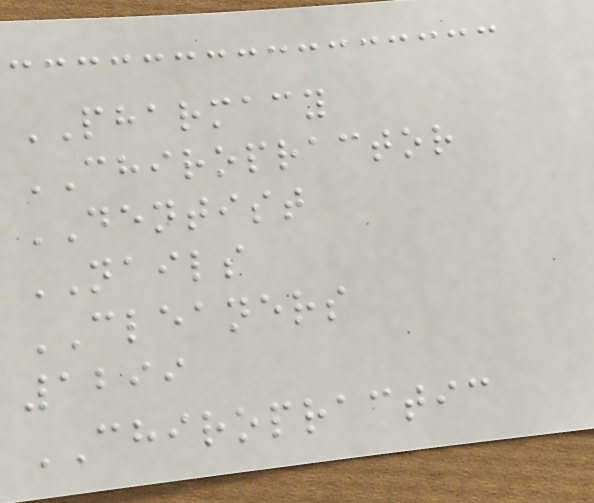PHARMACY
CHIROPRACTOR
DENTIST
NAILS
CLEANERS
1299
CHIROPRACTIC
